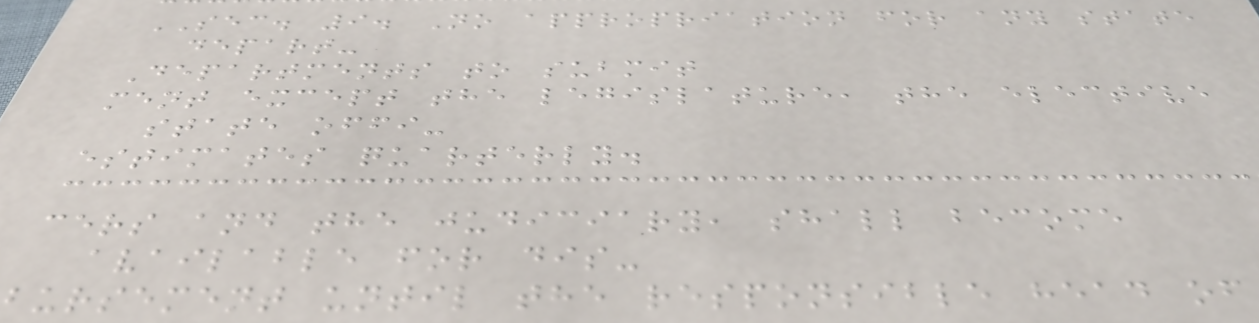SEC. 9. No appropriation for any state
depart-
Departments to submit
ment except the legislature, the elective
state offi-
estimates quarterly.
cers and the judiciary, shall become
available for dis-
bursement until the responsible head of
